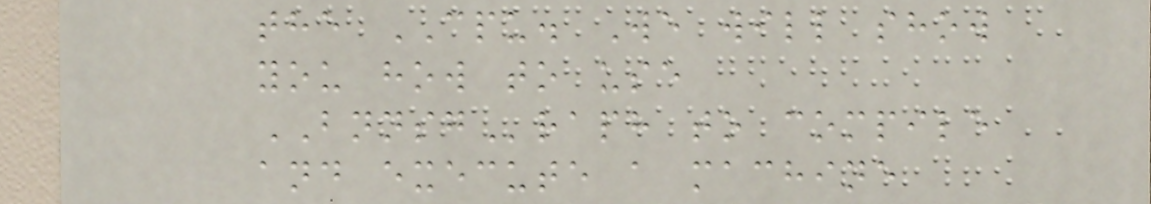the CPU. We will show
you how to use
BNNSGraph to compile
and execute a machine
